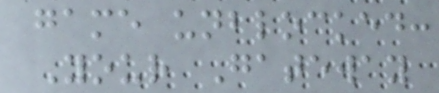game unblocked:
Your Gateway
